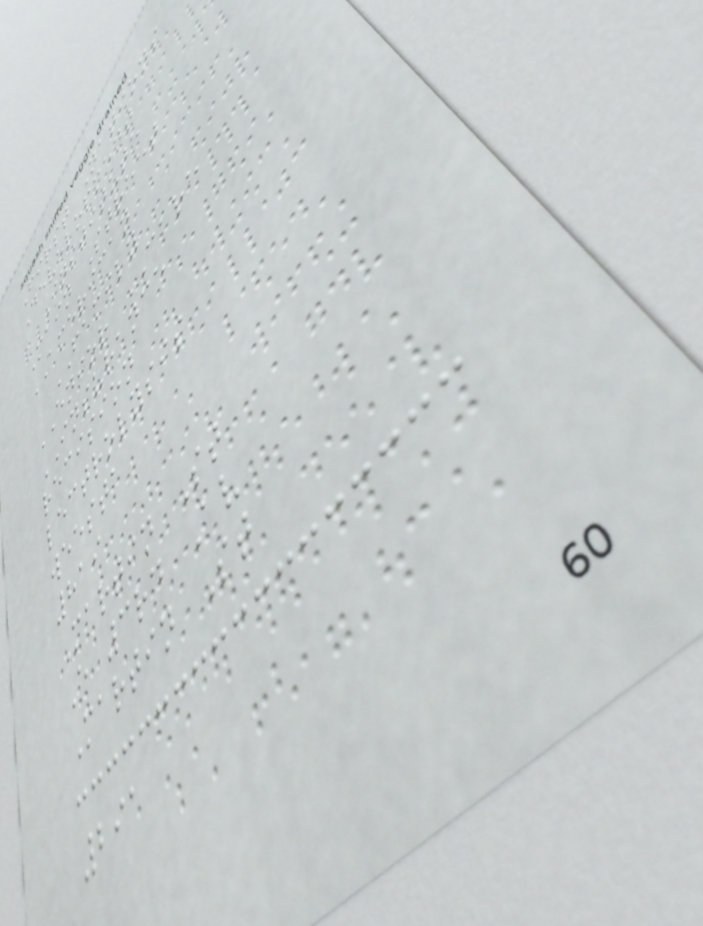First Nations
Development
Institute
Main Street
AMERICAN
FAMILY
ENIOR CARE
INSURANCE
recision
lectrolysis
weesta
819
Martin St
E 3rd Av
Martin St
291
